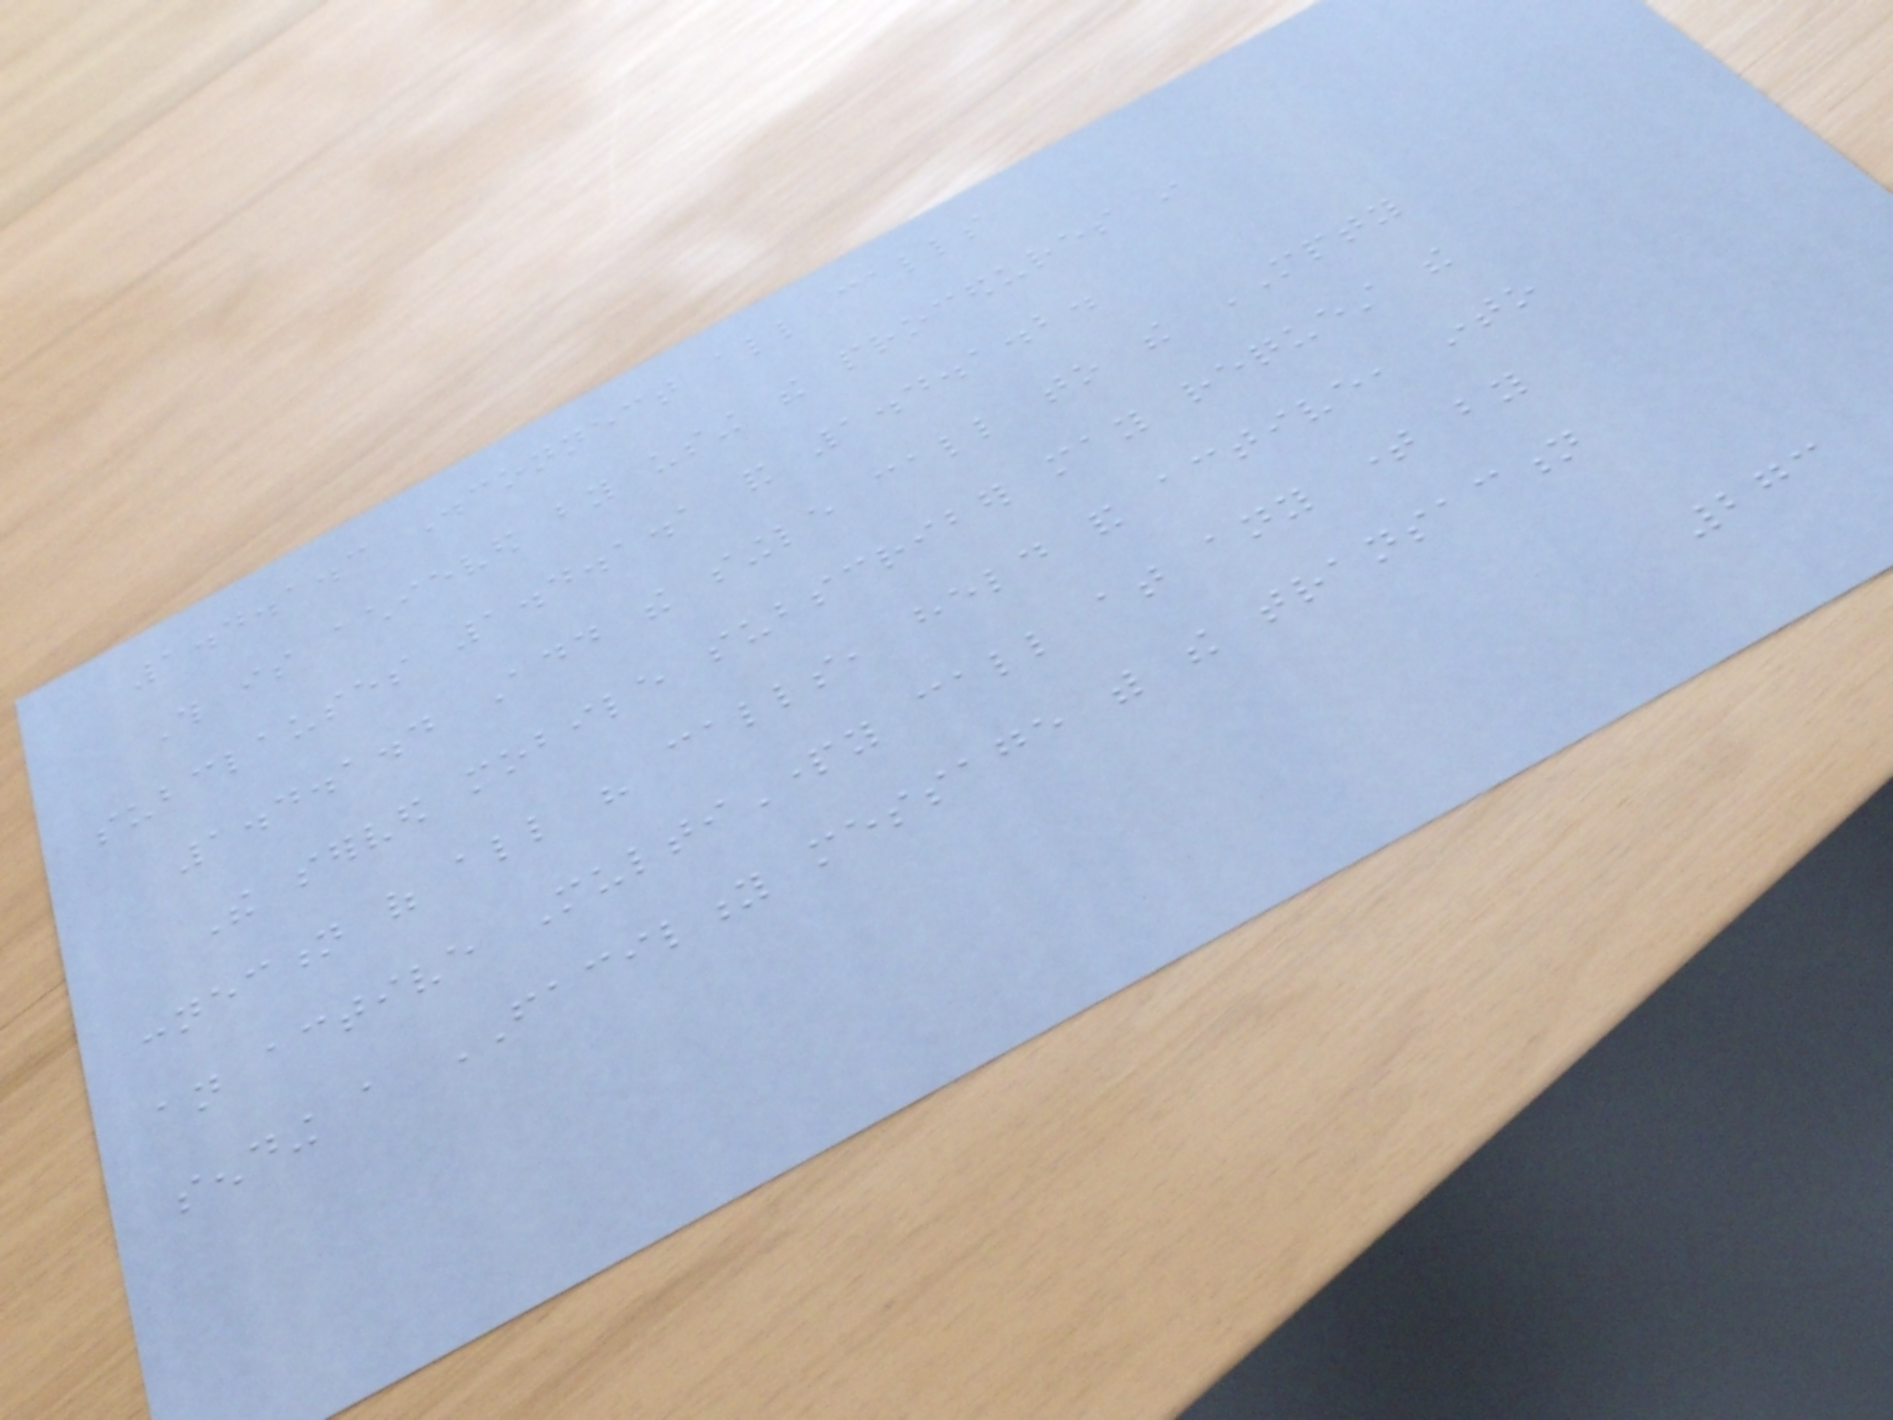1.4.1.3 Disconnect all calls
This is achieved by using the procedures in
subclauses 1.4.1.1 and 1.4.1.2.
1.4.1.4 Add the single call to the MPTY
The served mobile subscriber may request the
connection of all his calls, held and active, into
an active MultiParty call at any time by
sending a FACILITY message with the transaction
273
